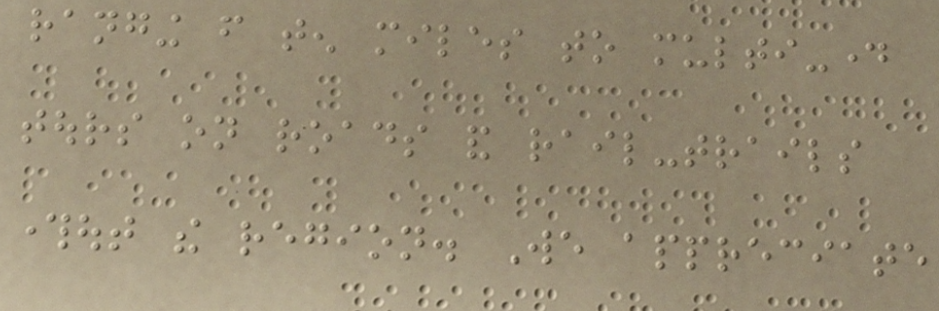ranging from ten miles to multi-day
tours on roads and rail-trails
throughout the region. We appreciate
